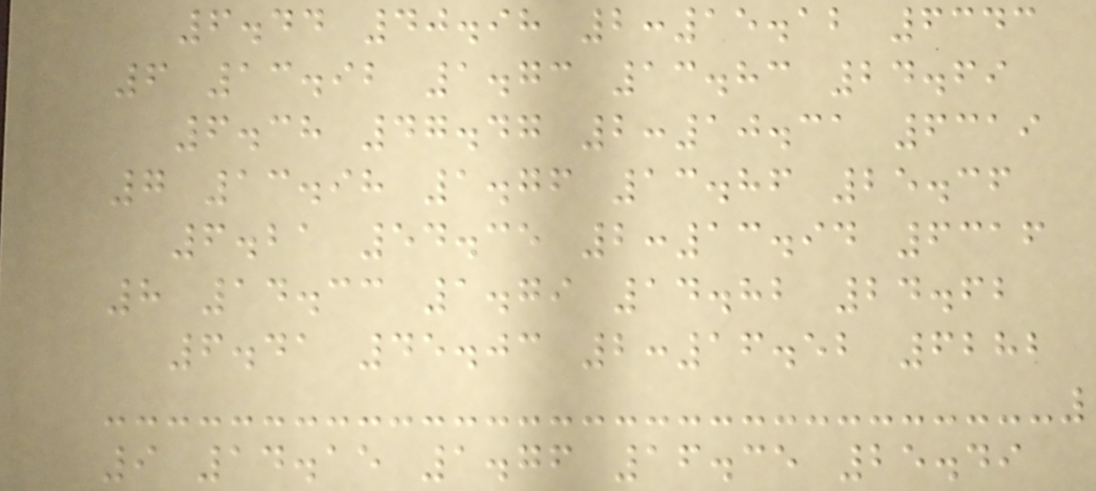6.44 40.98 2:15.12 6343
6 13.92 1.73 13.83 24.69
6.38 47.47 2:10.31 6319
7 13.98 1.76 13.86 25.36
6.21 54.35 2:13.94 6316
8 14.33 1.79 14.82 24.62
6.41 45.03 2:16.52 6282
9 14.15 1.76 16.35 25.49
